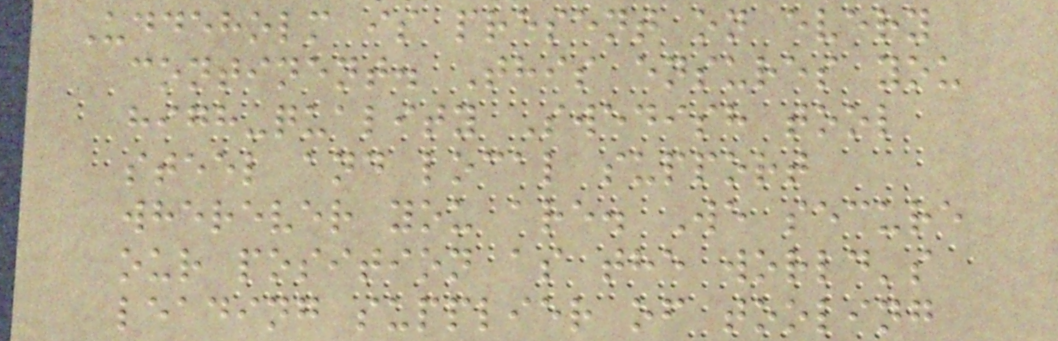Uddeholm is present on every
continent. This ensures you
high-quality Swedish tool
steel and local support
wherever you are. We secure
our position as the world's
leading supplier of tooling
